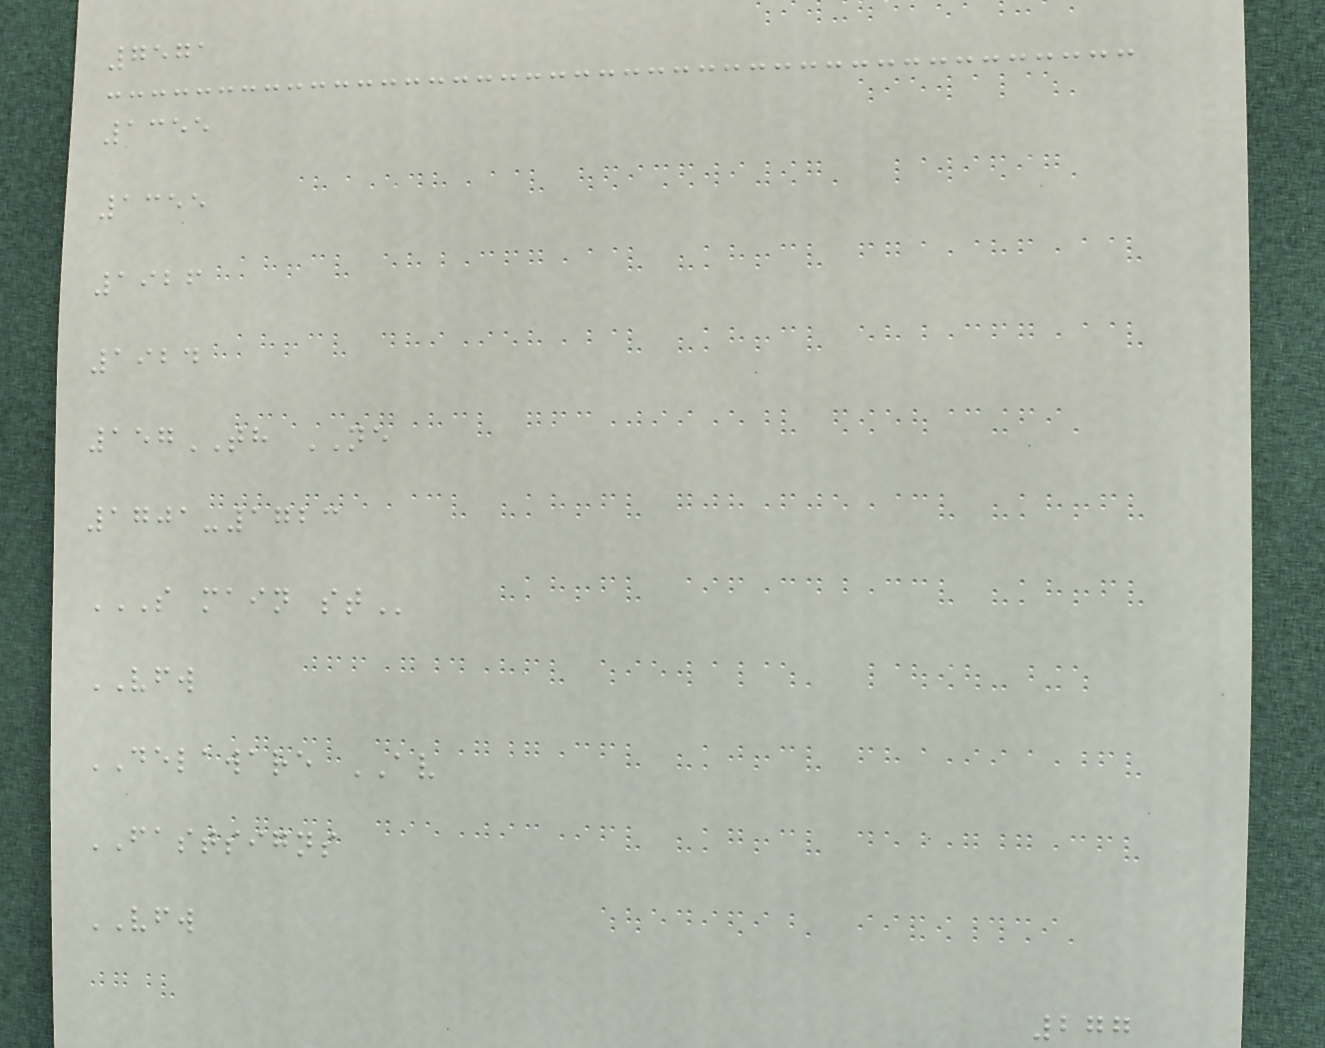7571
1355
1355
1926
1924
157TH NE
1701-1723
S MAIN ST
VFW
DELAWARE AV
FASTSIGNS
VFW
277
